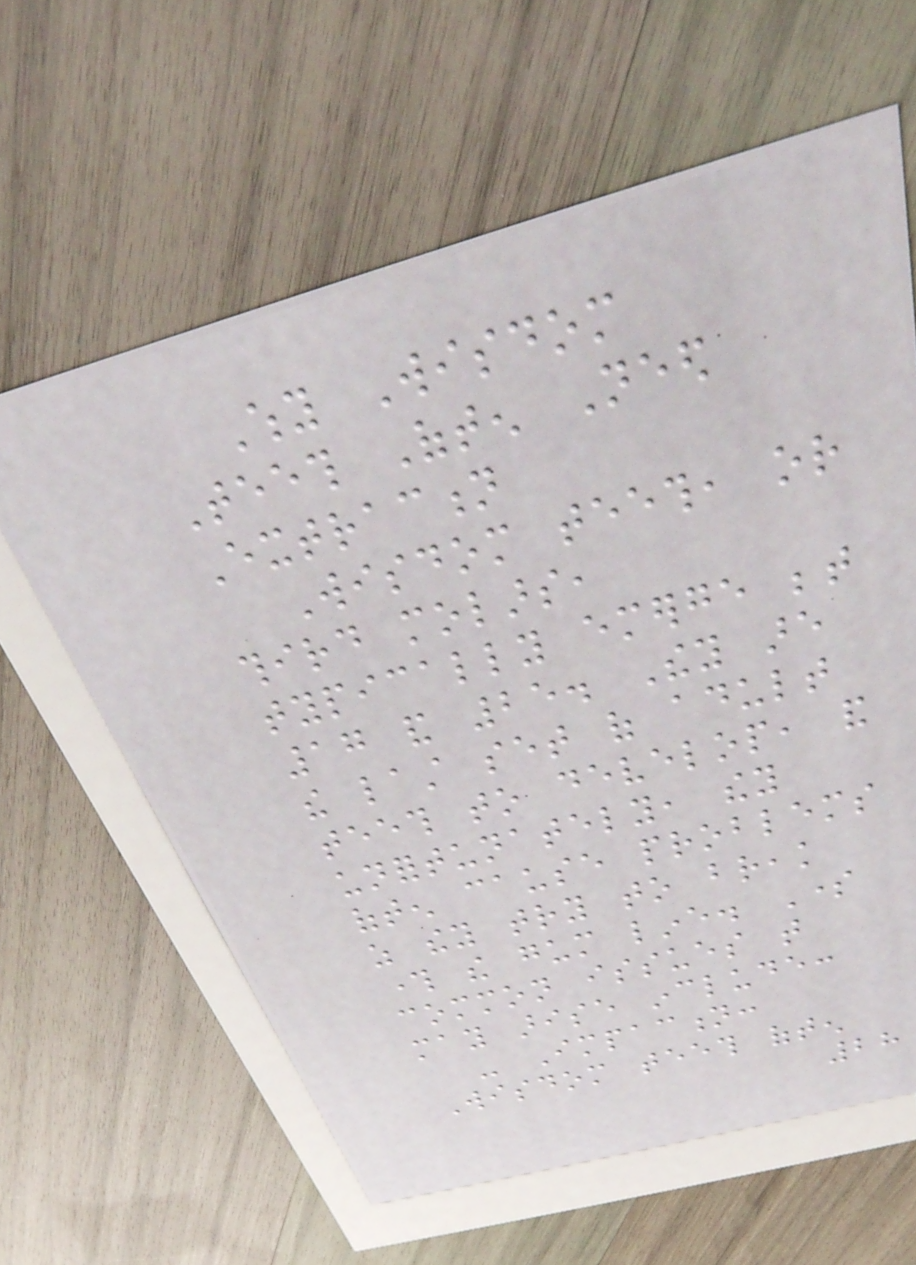Why Wisdom
Teeth Often Need
Extraction
Wisdom teeth, or
third molars,
typically emerge between
17 and 25. They are
the last set of adult
teeth to develop, and
unfortunately, they
often cause problems
as they try to break
through the gum line. Some
common issues that
may arise include:
- Impaction:
Wisdom teeth often
28
